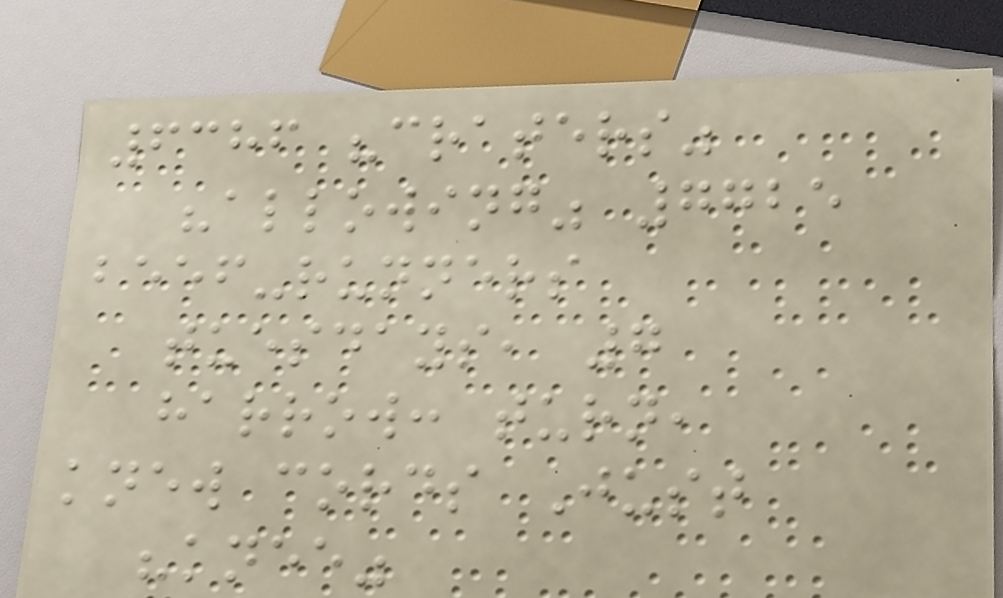6386 "craters"
"allowing" 7725
beef-runners
tuesdays, 7
harrow: turn,
knew cords Just
"knee"
